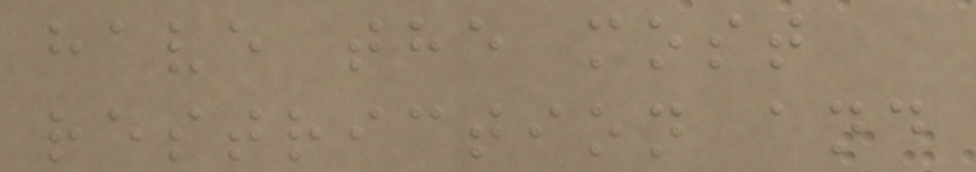have the most
restriction and
